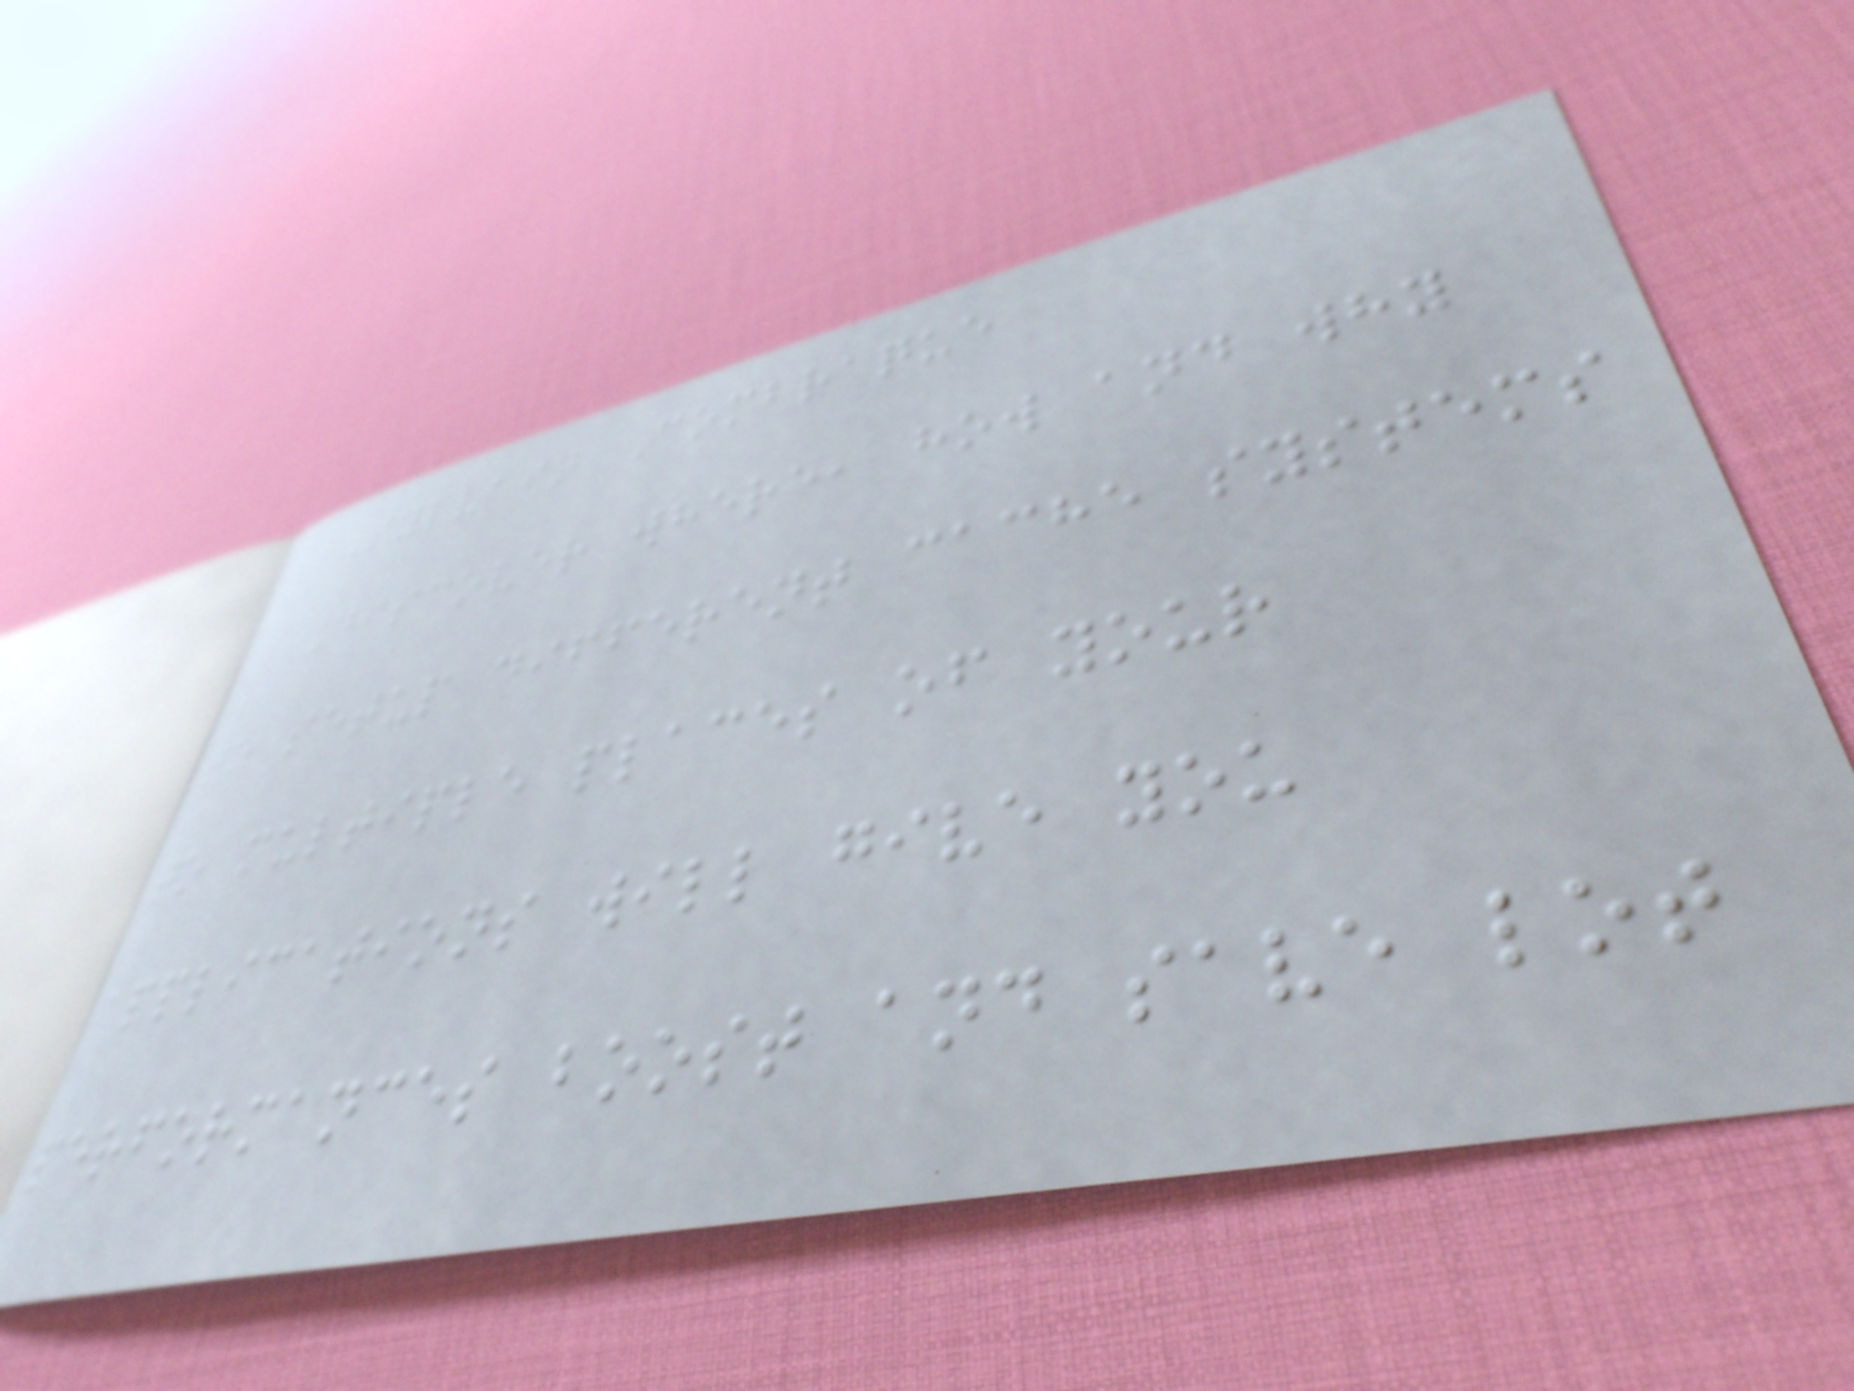Sylvain Combraque
Discover where, how and why
to setup different cache systems
to multiple places of your
applications will give you
performances boost and save lot
